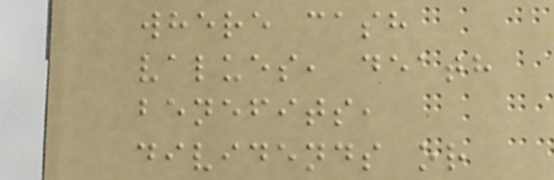where cash
values, death
benefits,
dividends or
